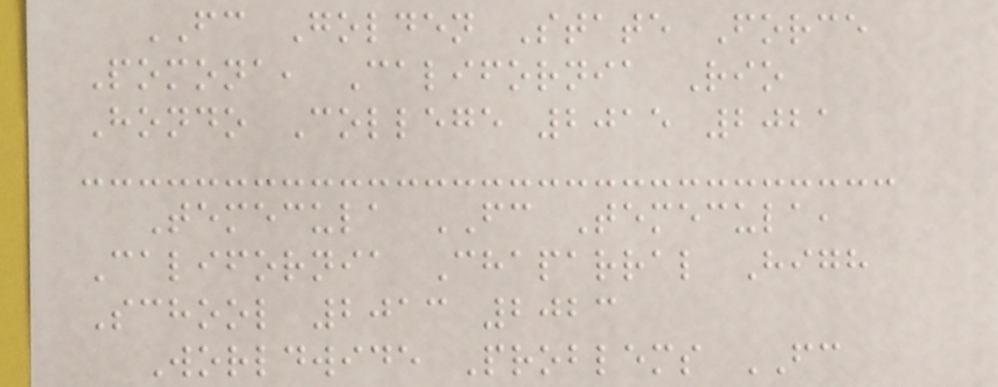FC Golden State Force
Pomona, California Rio
Hondo College 2015 2021
Temecula FC Temecula,
California Chaparral High
School 2013 2023
Worldwide Problems FC
